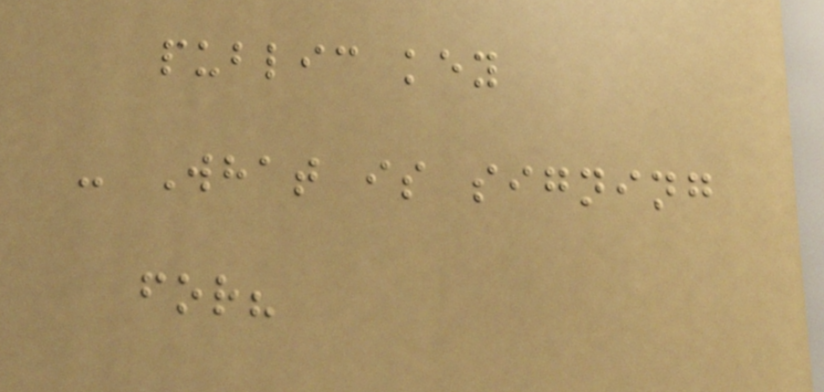public key
- What is signing
for?
